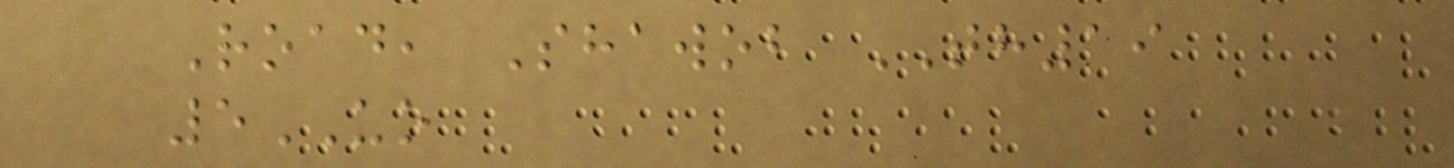Road, Shawob TH19
5UO
